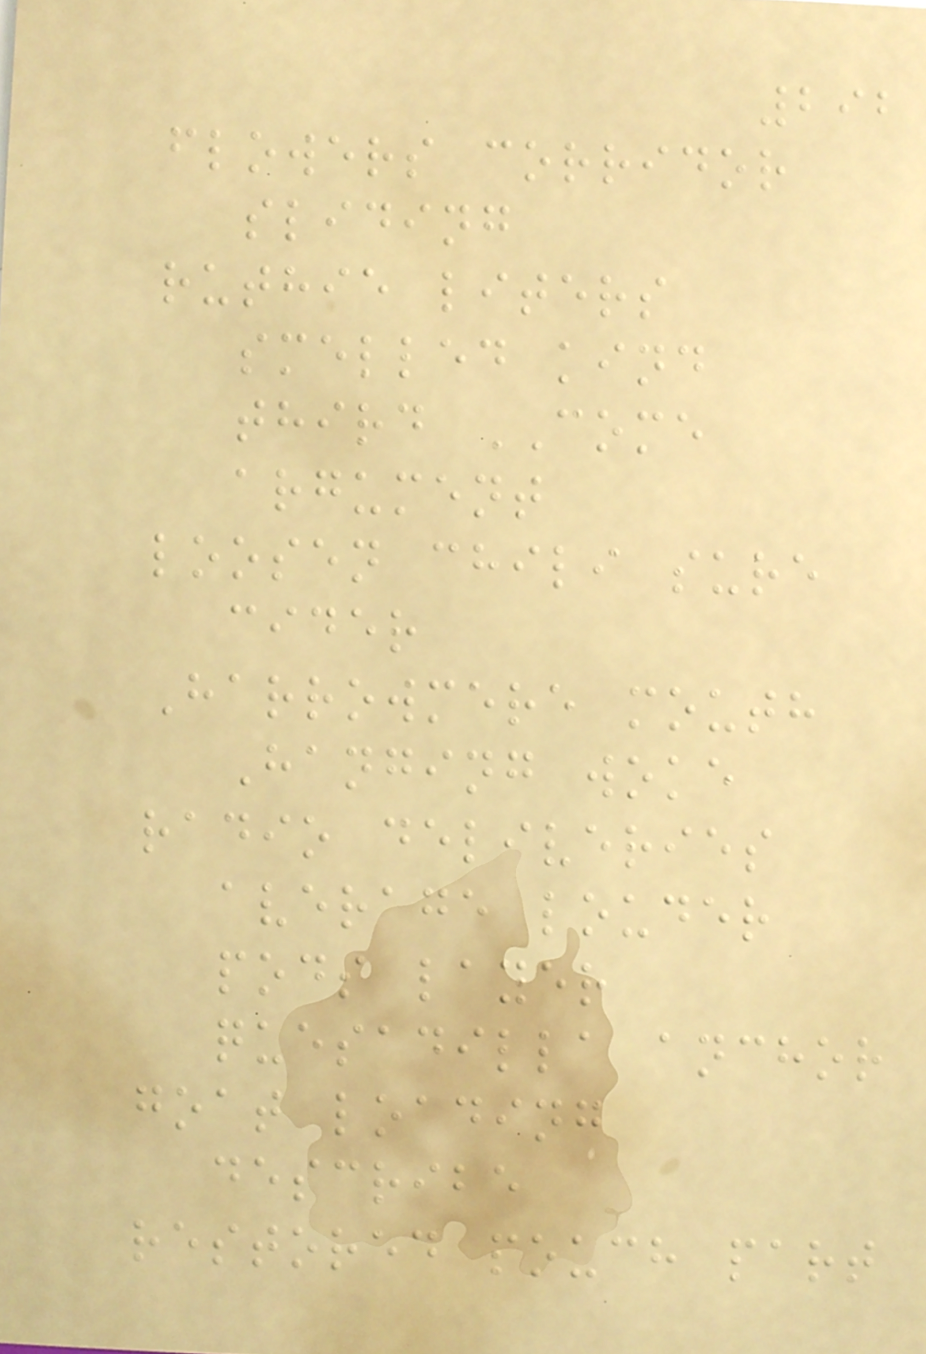292
flowers corridor
sliding
ruthie liters
smelled kind
third COME
argument
loosen chili sure
cider
Harrowmere mouth
Hanging woke
radio deliveries
average louder
pods layer
quesadilla anchor
goat loading
describe
restored pouch part
